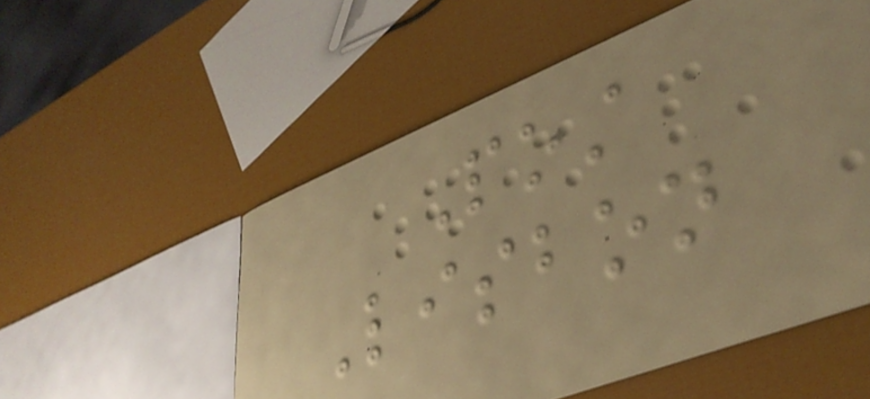Post
Lisbon
